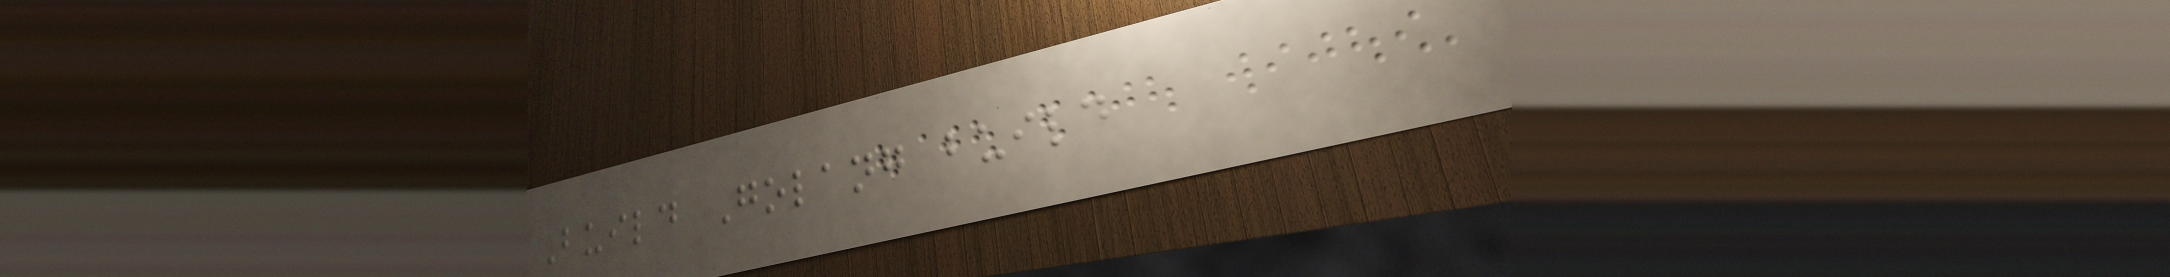Build Golang build
